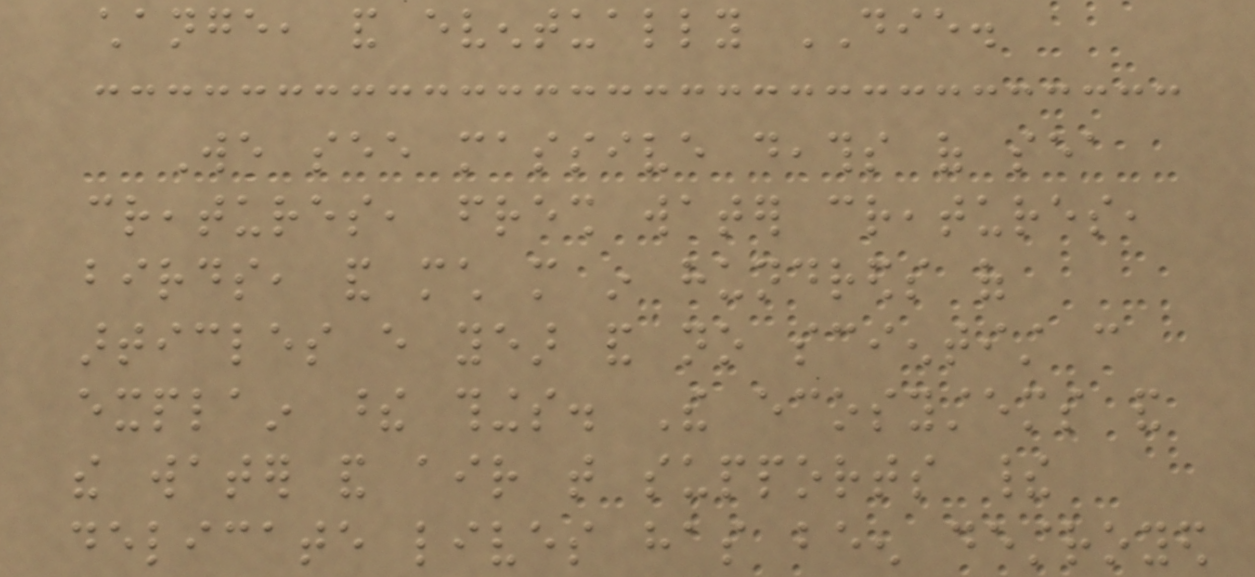change, and eventually DIE.
We see massive deaths of sea
creatures, fresh water creatures,
birds, and much more in hundreds of
articles every year and no scientist can
explain these things. The ecosystems and
the water and air that supports their
delicate lives has been destroyed
